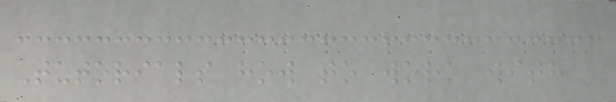Tutorials how to work with
